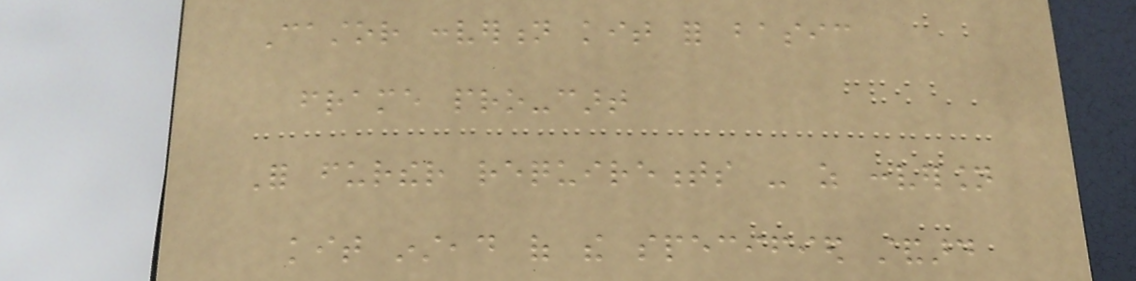Castor convertion kit for basic
frame pro-cart
For further requirements - as conversion
kit instead of the specified standard
